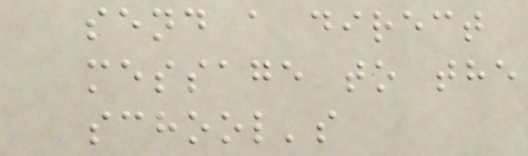send a direct
message to the
school's
